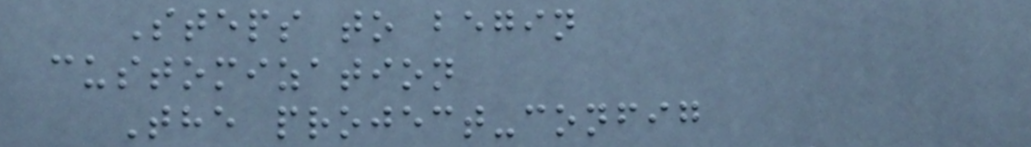Steps to begin
customization
The project-config
